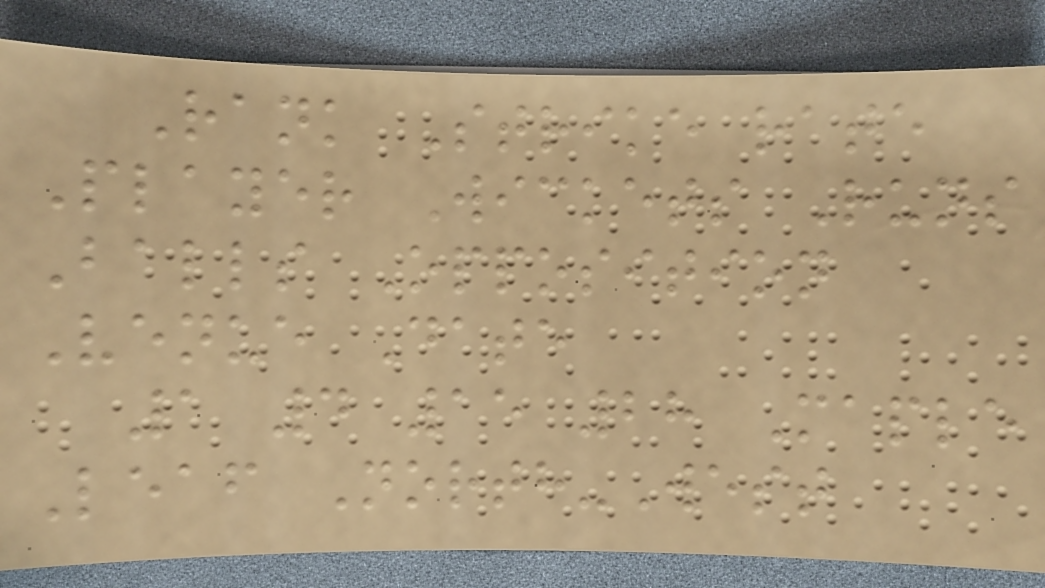Rank Strike rate
Player Wickets Runs
Balls Opposition
Venue Date
1 4 15 28 Maple
Leaf North-West
